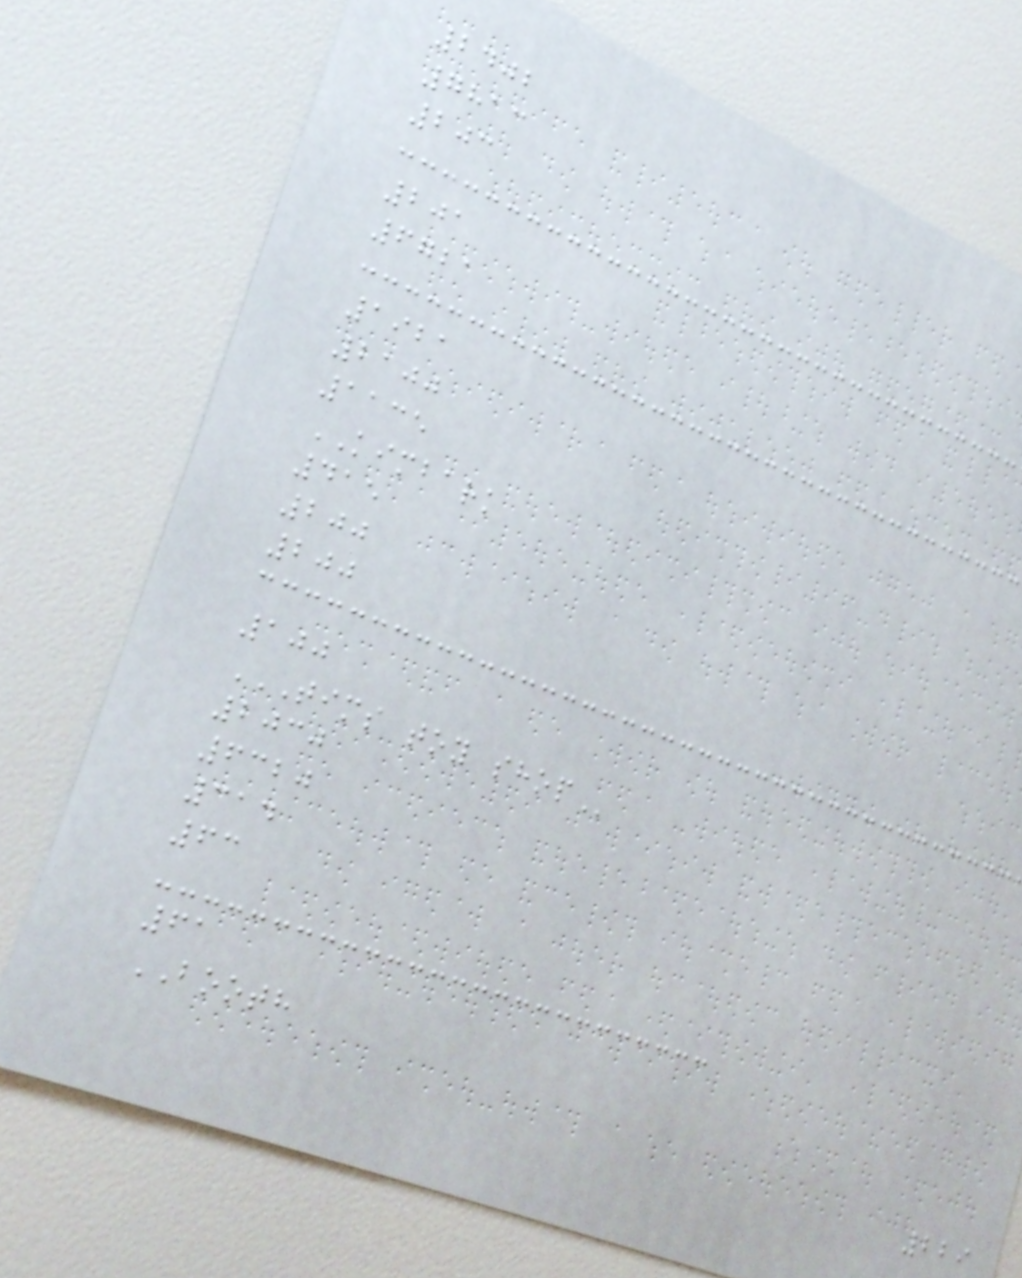2402
7813
203
201
6721
1921
2100
1135
KIMBARK
415
200
200
100
TIMS TOY SHOP
2030
6320
314
63
61
BOOTH
229
